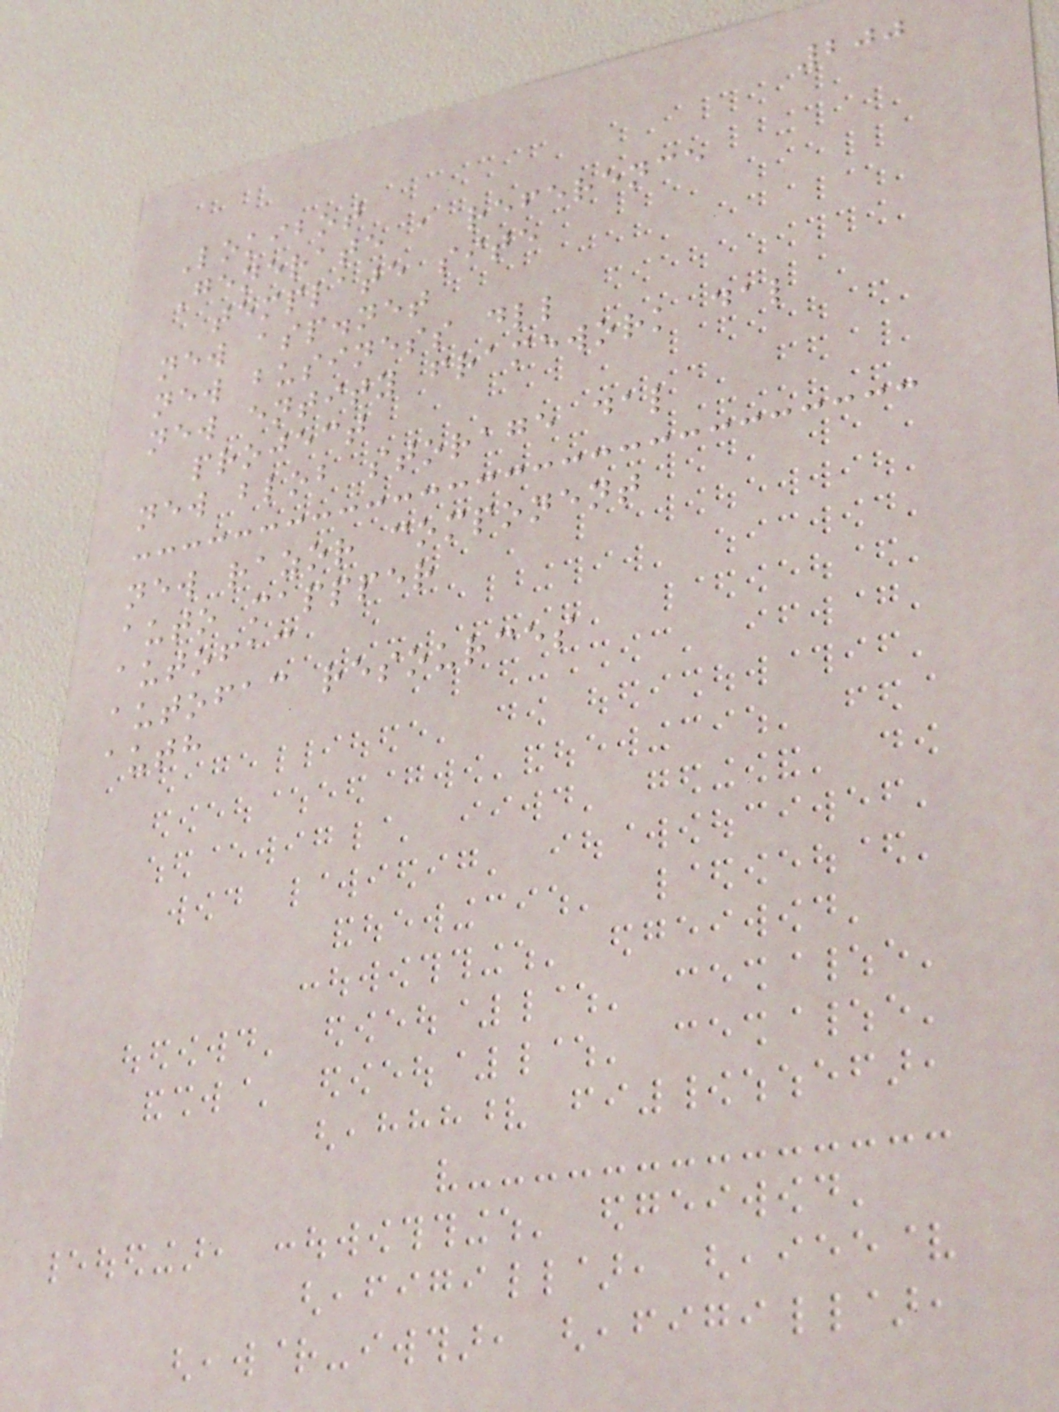200
Lokibot
Generate a reference
template site
new asp.net
new business dll
new entity framework dal
project
new blob storage dal
new razor component
auto mappper
autofac
autofac resources
auth
